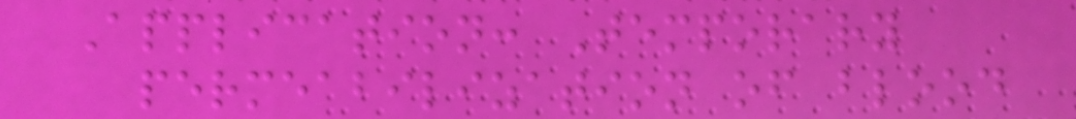Application: Temporary
permeabilization of blood
